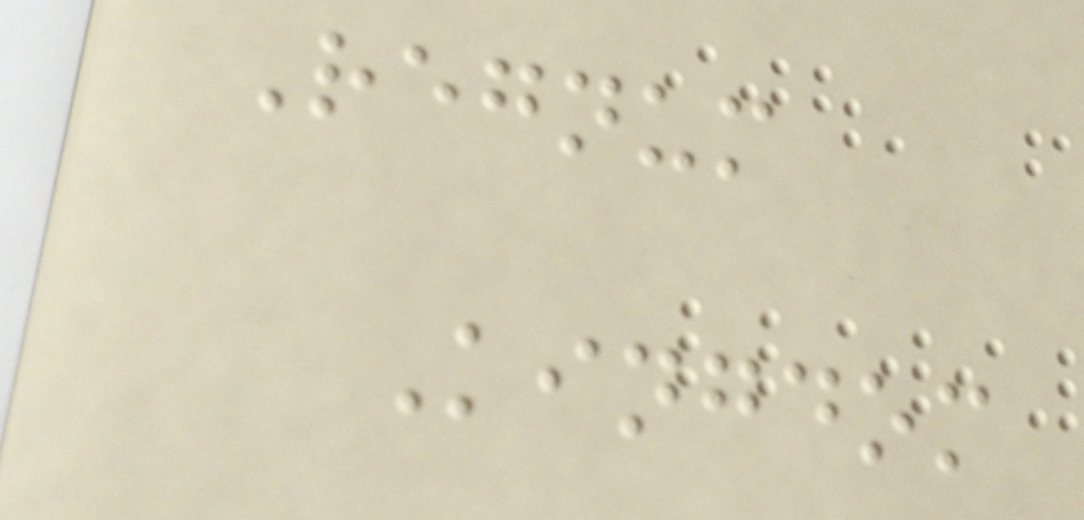Regnum
Kingdom
